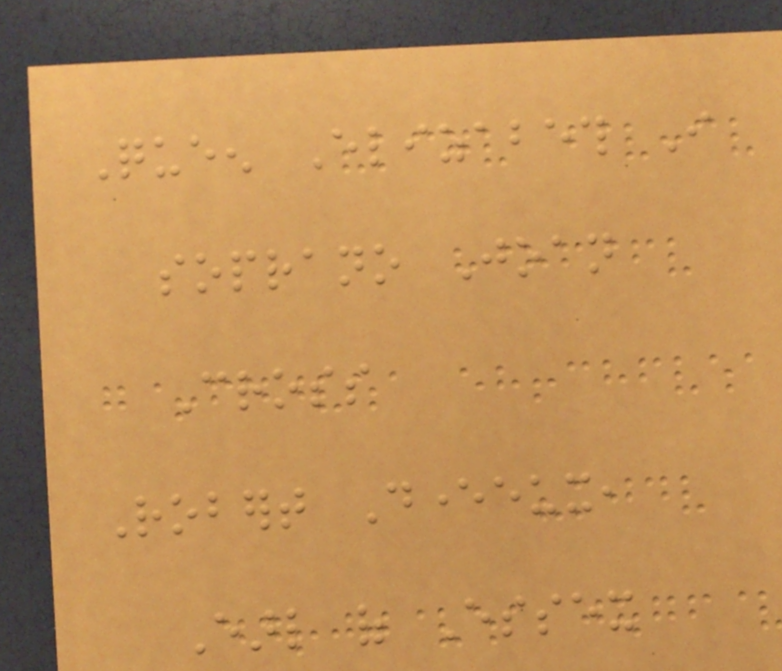Queen Elizabeth I
soprano Joan
Cross
Robert Devereux,
Earl of Essex
